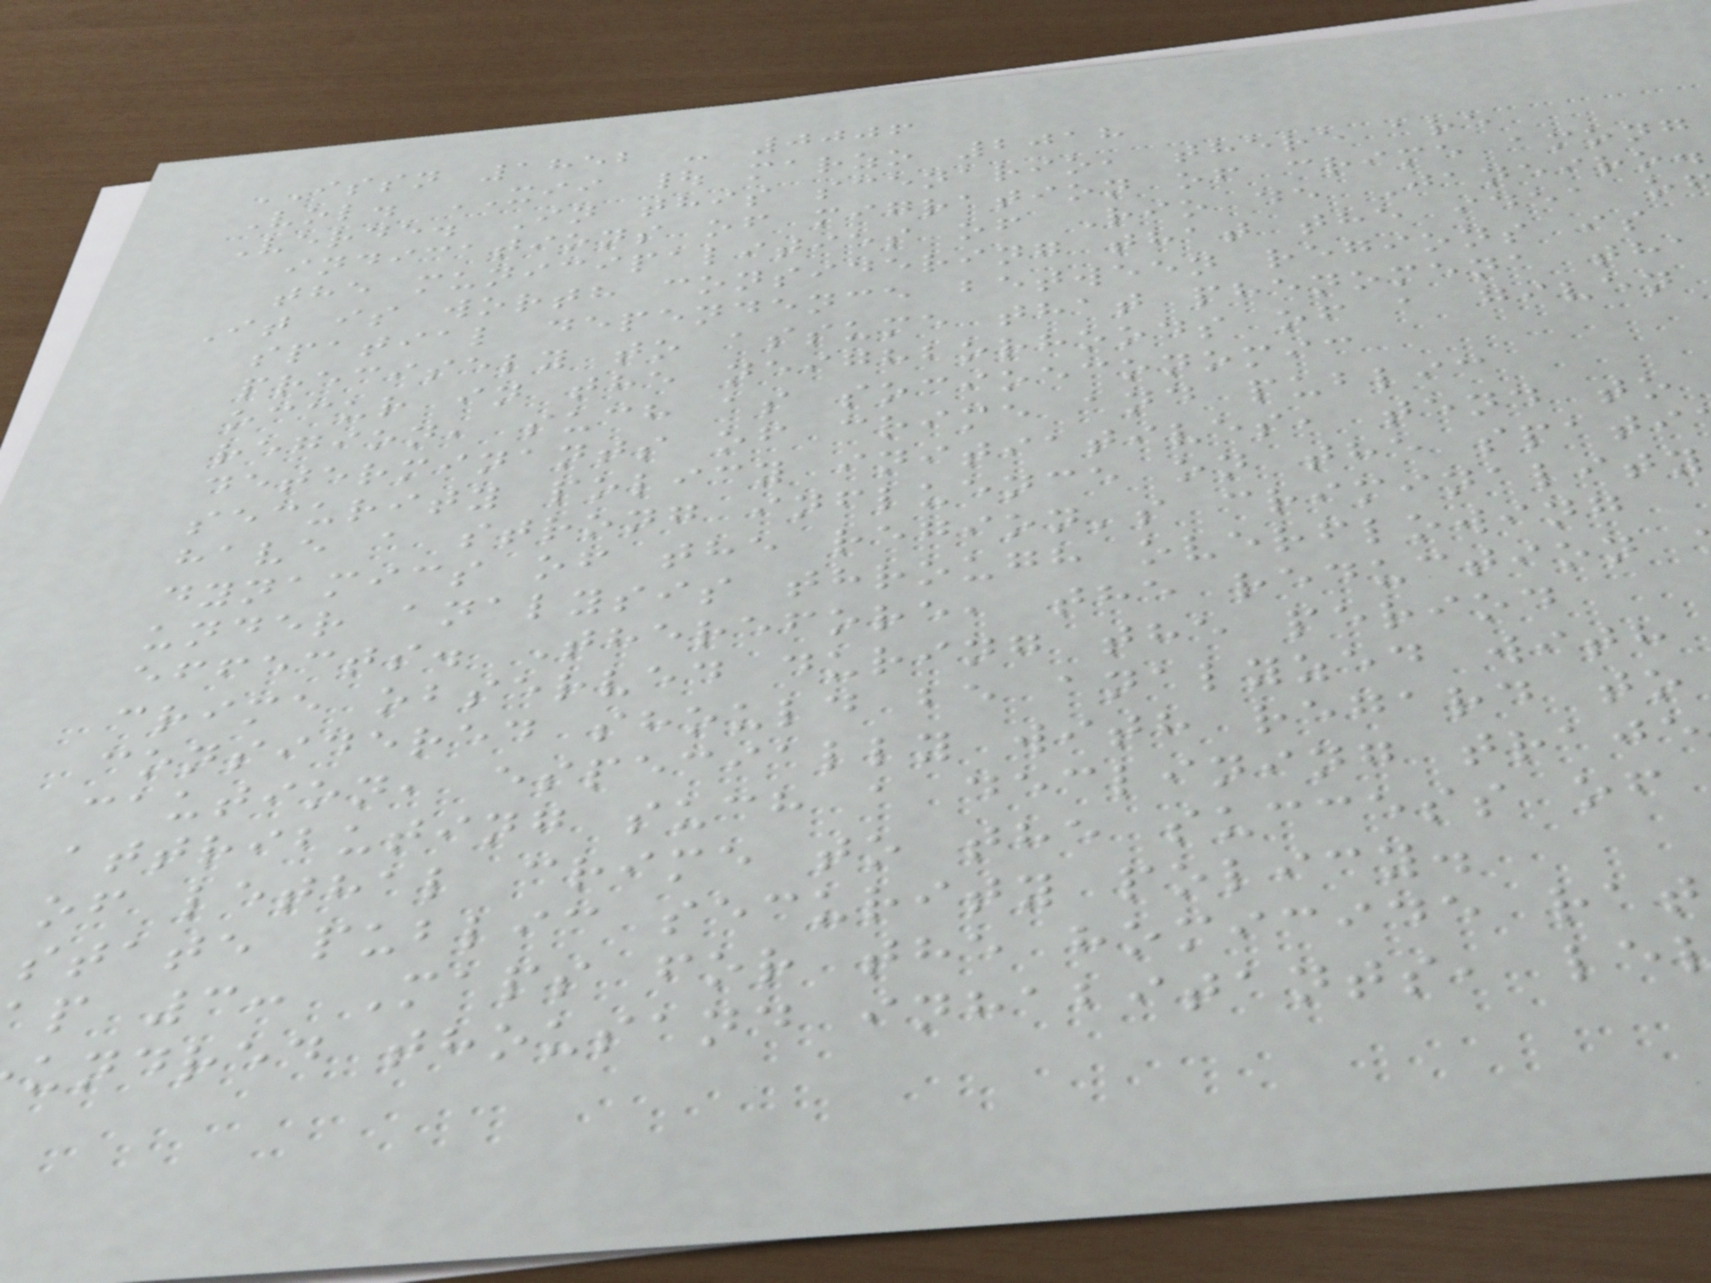ISSN 1852 - 0006
Vol. XII | marzo 2018
Verde. In this scenario, there are
indications of migration of crime among
the municipalities of Rio de Janeiro.
It is worth considering that the idea o
spatial dependence between regions is
precisely to assume that phenomena tha
occur in the neighborhoods of a given
region, such as socioeconomic
determinants of crime and public
security policy initiatives, tend to
have a strong influence on the spati
dynamics of the region's criminality
under analysis through overflowing
effects. Therefore, the reduction
crime observed during the period
considered should be analyzed with
caution, especially with regard to
attributing such a declining traje
of lethal crime to the success of
state public security policy.
p 3: Maps for the homicide rat
undred thousand inhabitants, le
